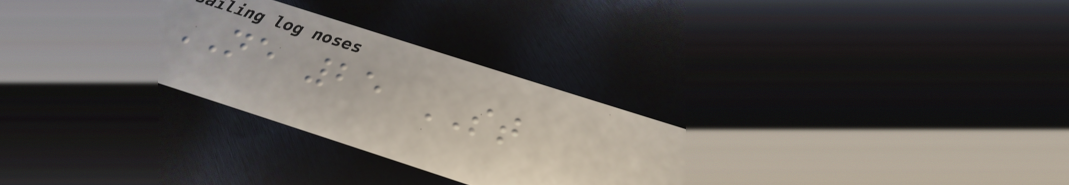NE 25 ST
